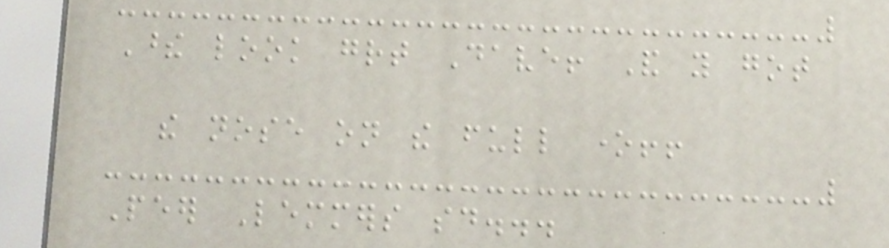These look great Dave! And you got
the nose on the full one!!
Peer Lemmers said...
